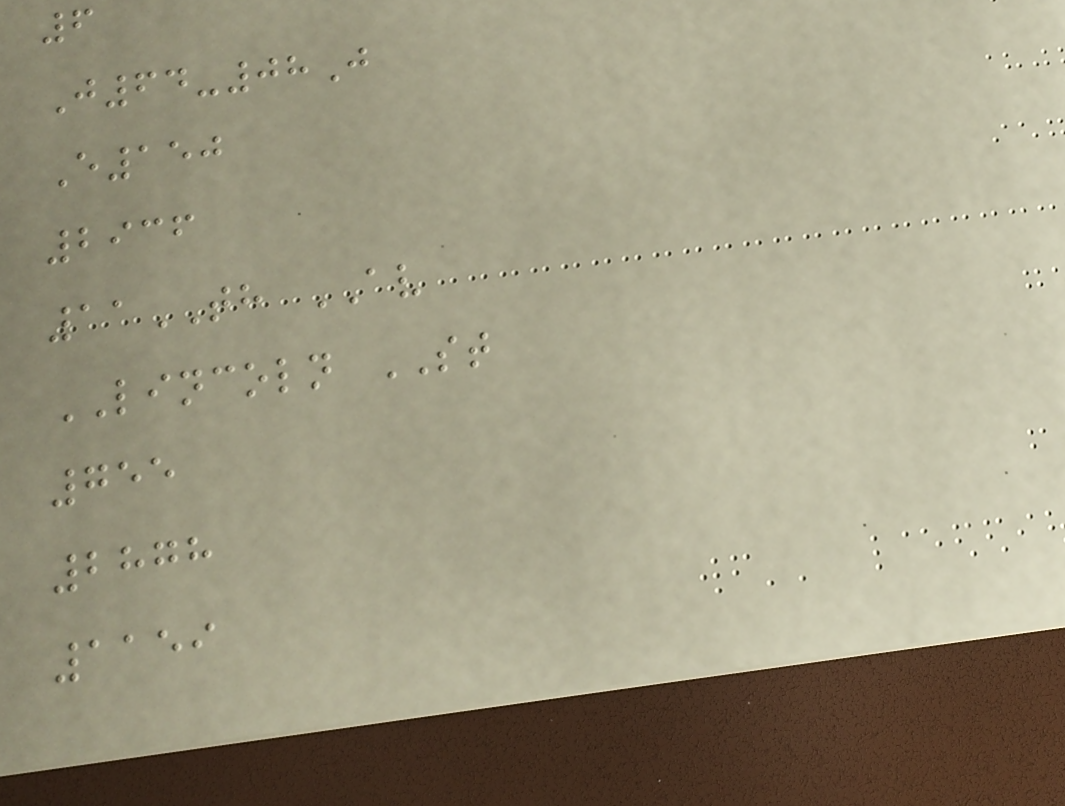6
J64-08J
E150
2936
11TH AV
LINCOLN ST
755
2878
1159
